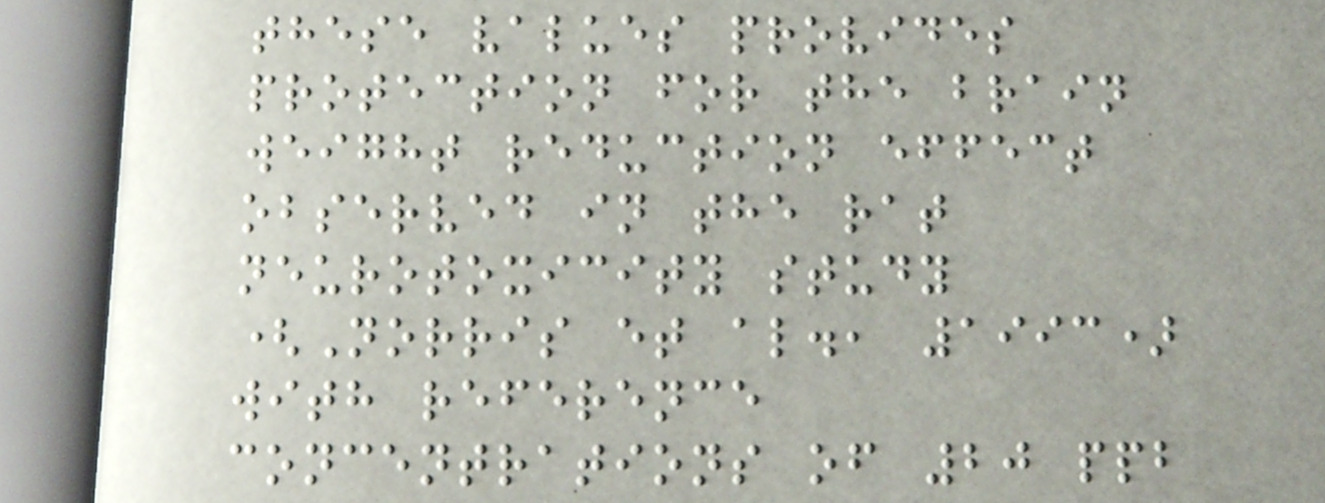these values provides
protection for the brain
weight reduction effect
observed in the rat
neurotoxicity study
(Norris et al., 1993)
with reference
concentrations of 20 ppb
